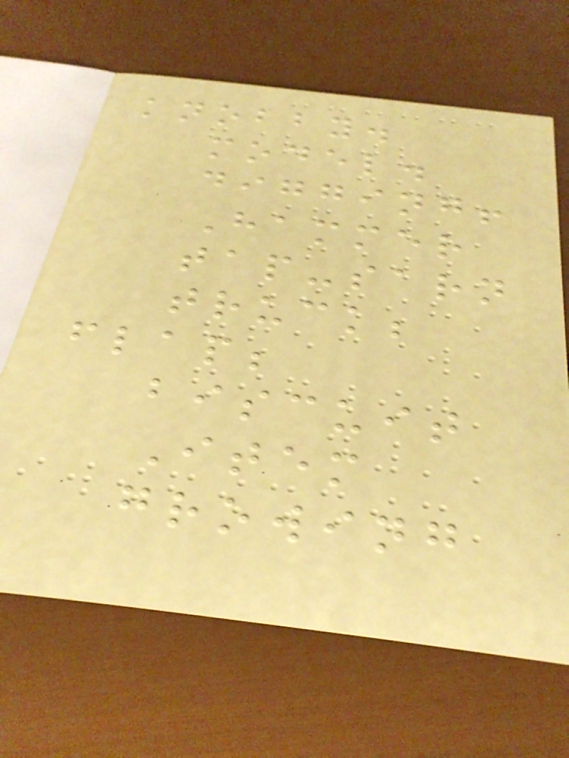knobby.
model.
digging!
Hammer
tap-sarn
truck;
flap;
biscuit
Item
growing
